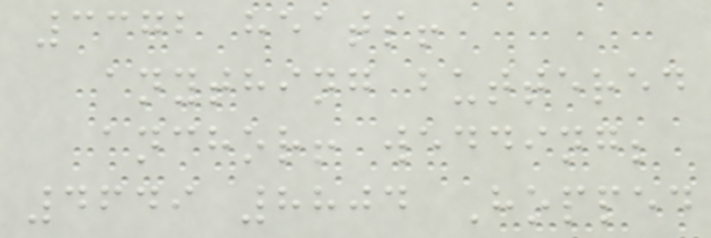3372 heats!
anything buttered
anchor! wedding;
4649 8804 Hopped
